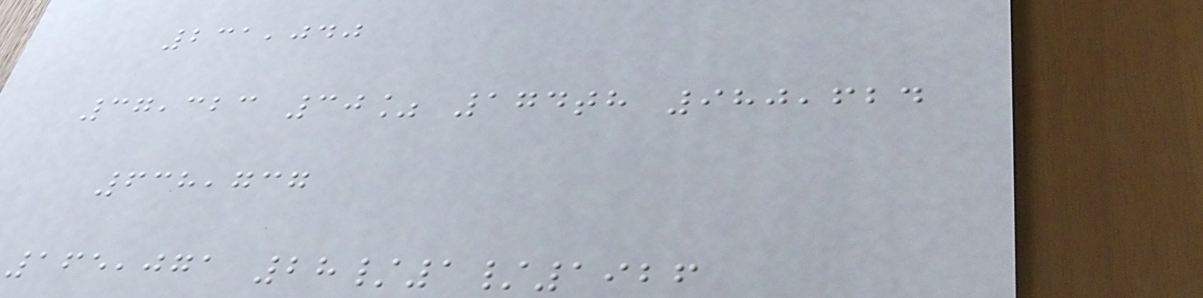231,040
37,323 30% 174th 980,624
638,737
165,071 28/1/1926
